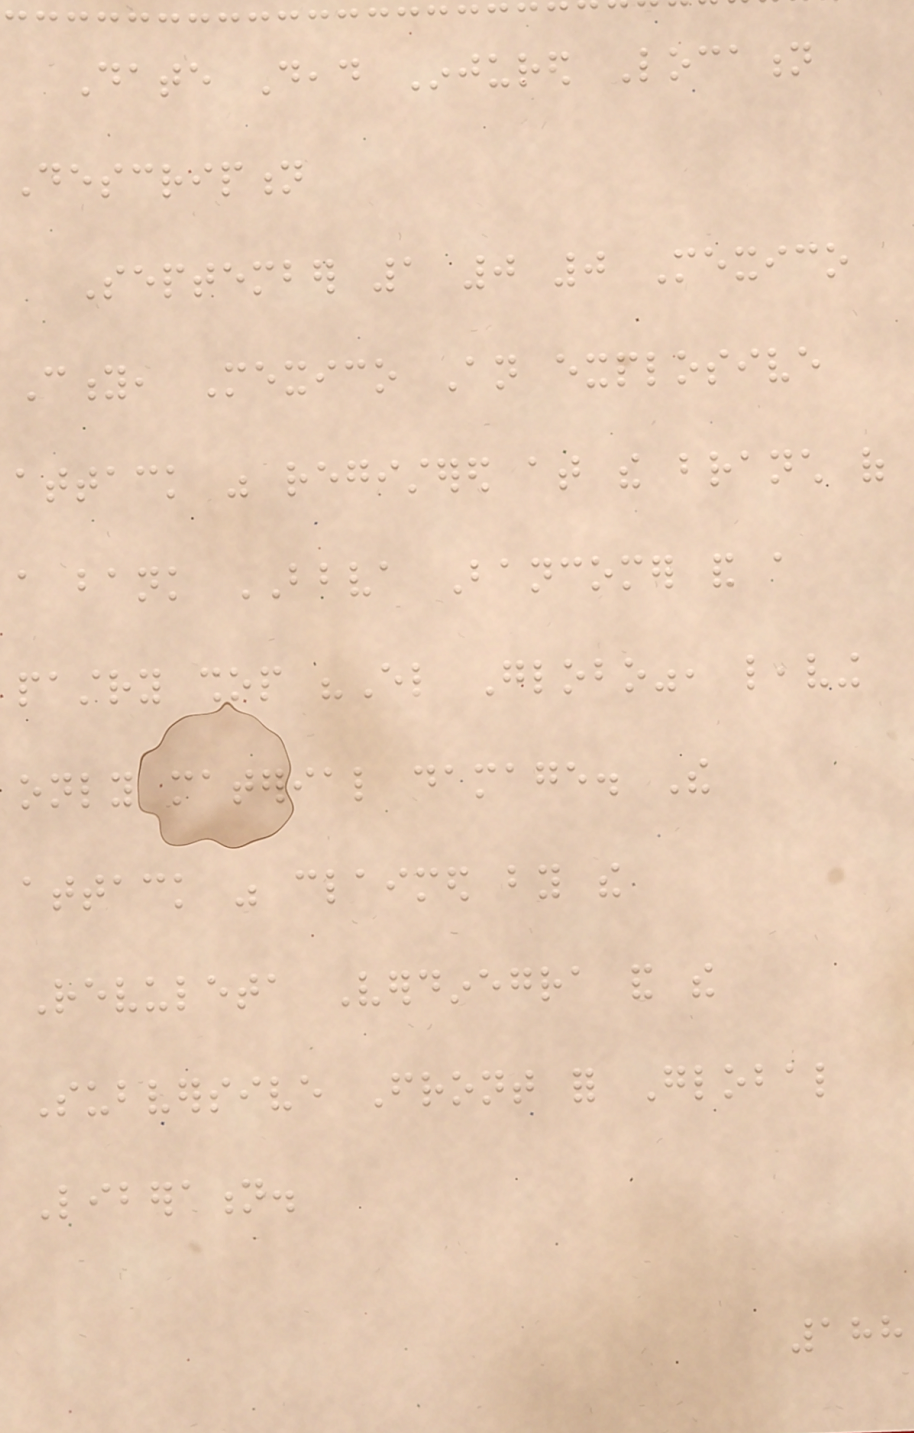Date Dead Injured Location
Description
September 1 0 0 Mexico
City, Mexico An explosive
attack was registered at the branch of
a bank BBVA Bancomer and a
pastry shop "El Globo", leaving
only material damage. The
attack was claimed by the
Revuleta Verdinegra and the
Subversive Front for Global
Liberation.
188
